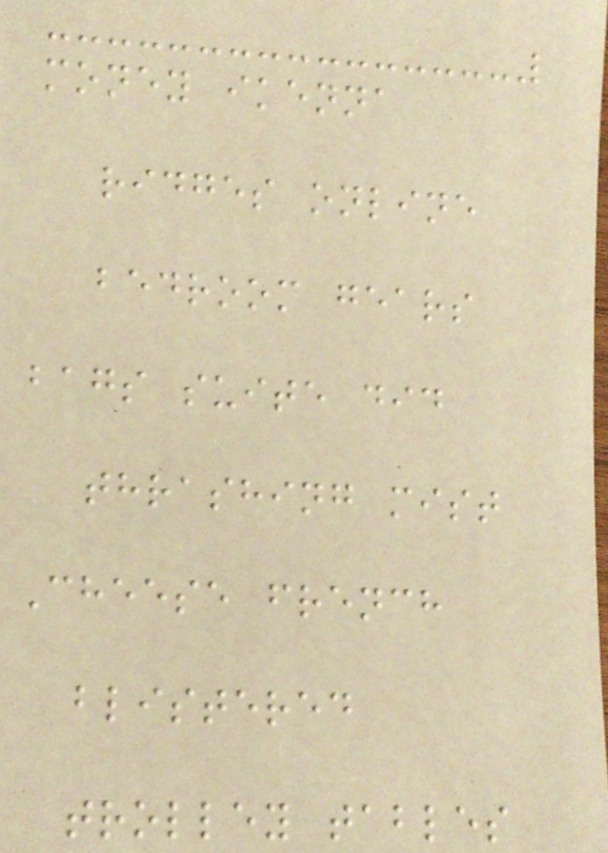money ikenna
ridges online
bedroom gears
bags suite did
thrashing mist
Cheese french
blistered
trolley tables
